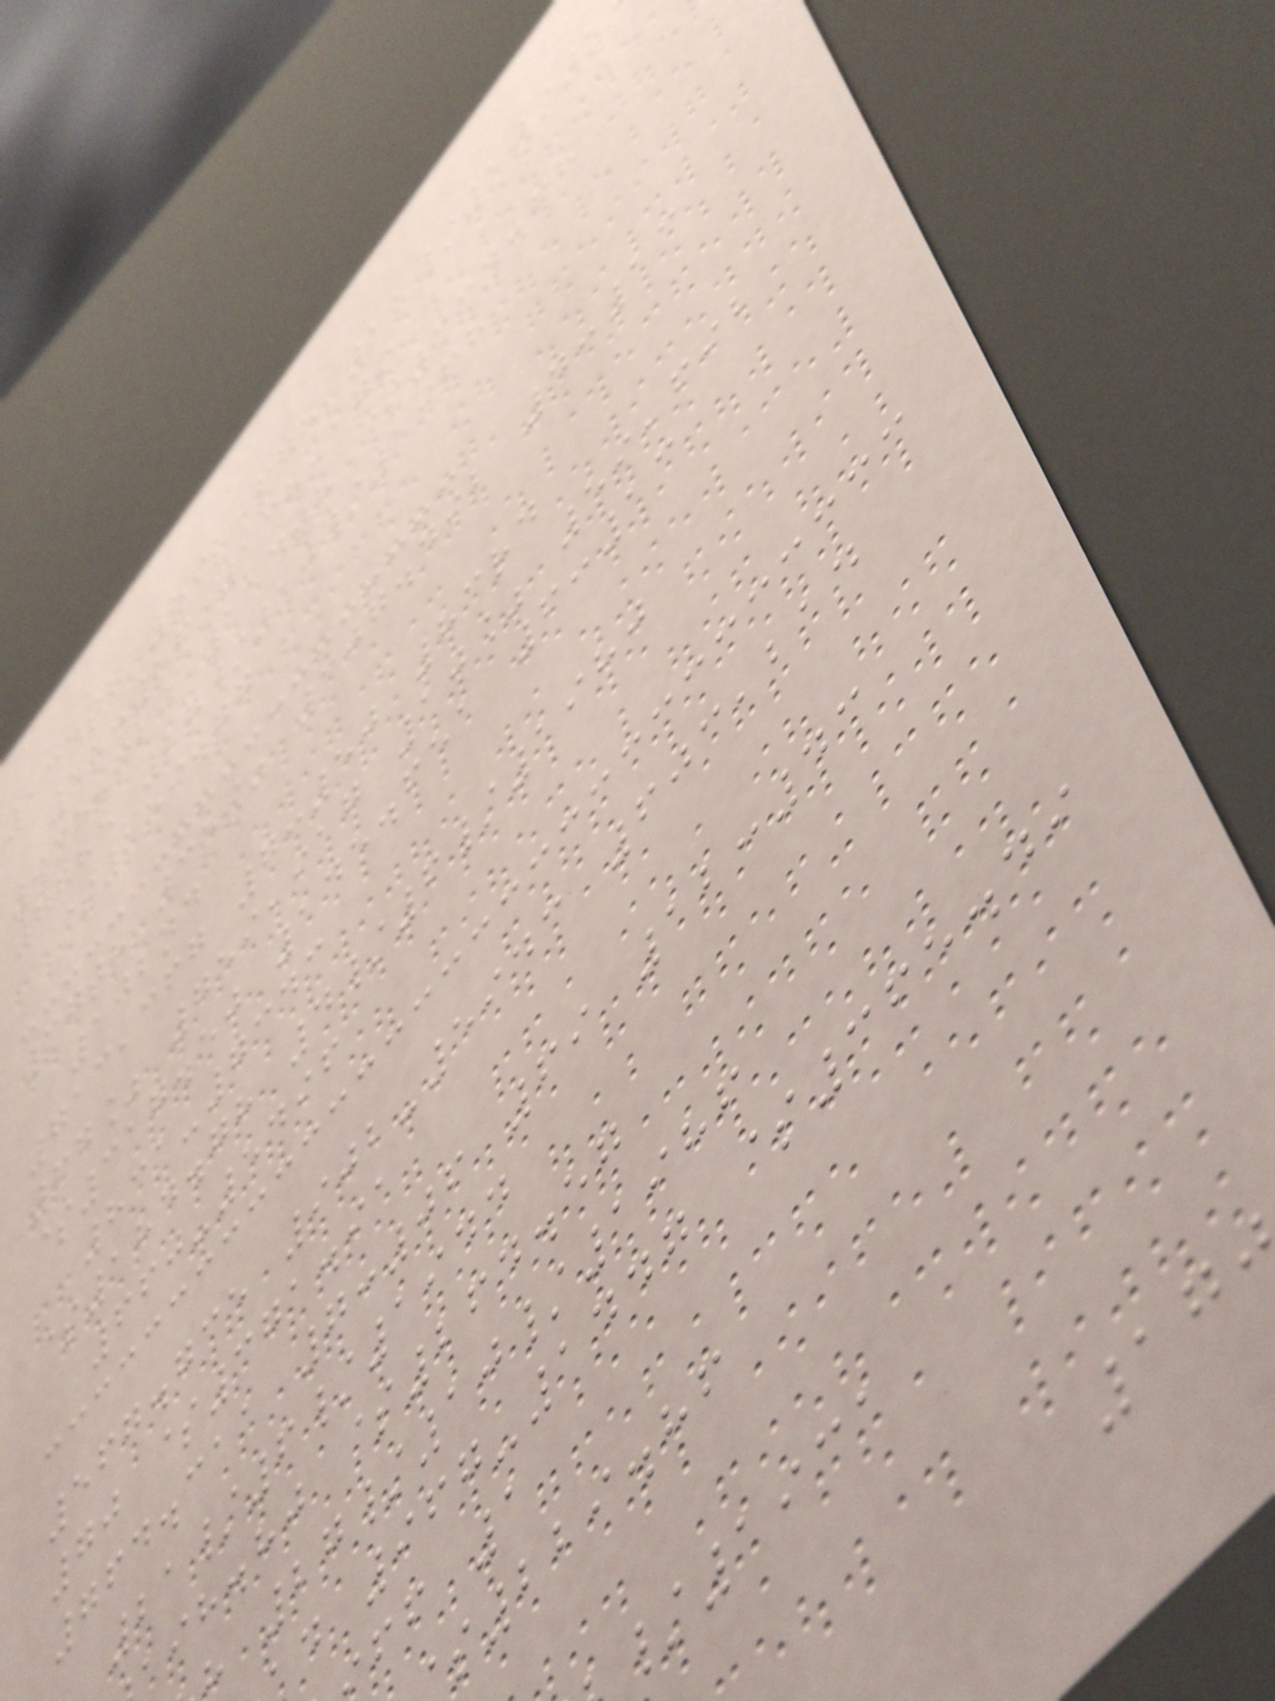134th 591,675 11/1/1
11:56 138,179
935,320 114th $334.68
7785 27/10/1968
$159.77
37th 35% 307.492 4:13
102nd
713,367 7:50 83rd
67% 759,917 10% 59,692
$317.50 145.651 6:13
831-7343
$184.78 4/6/1980
660-5496
567.735 902-5943 603,214
70 $371.91
764.311 7:06 69 12:43
21/6/1944
ih.hj $264.57
27/10/1986
d 967-1447 $365.49
ff 1
229.86
/1931
